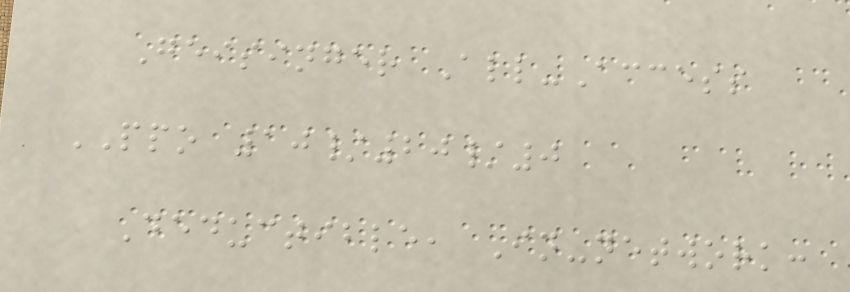Geisinger All-Access
PPO 10/20/0
Deductible, In-network:
